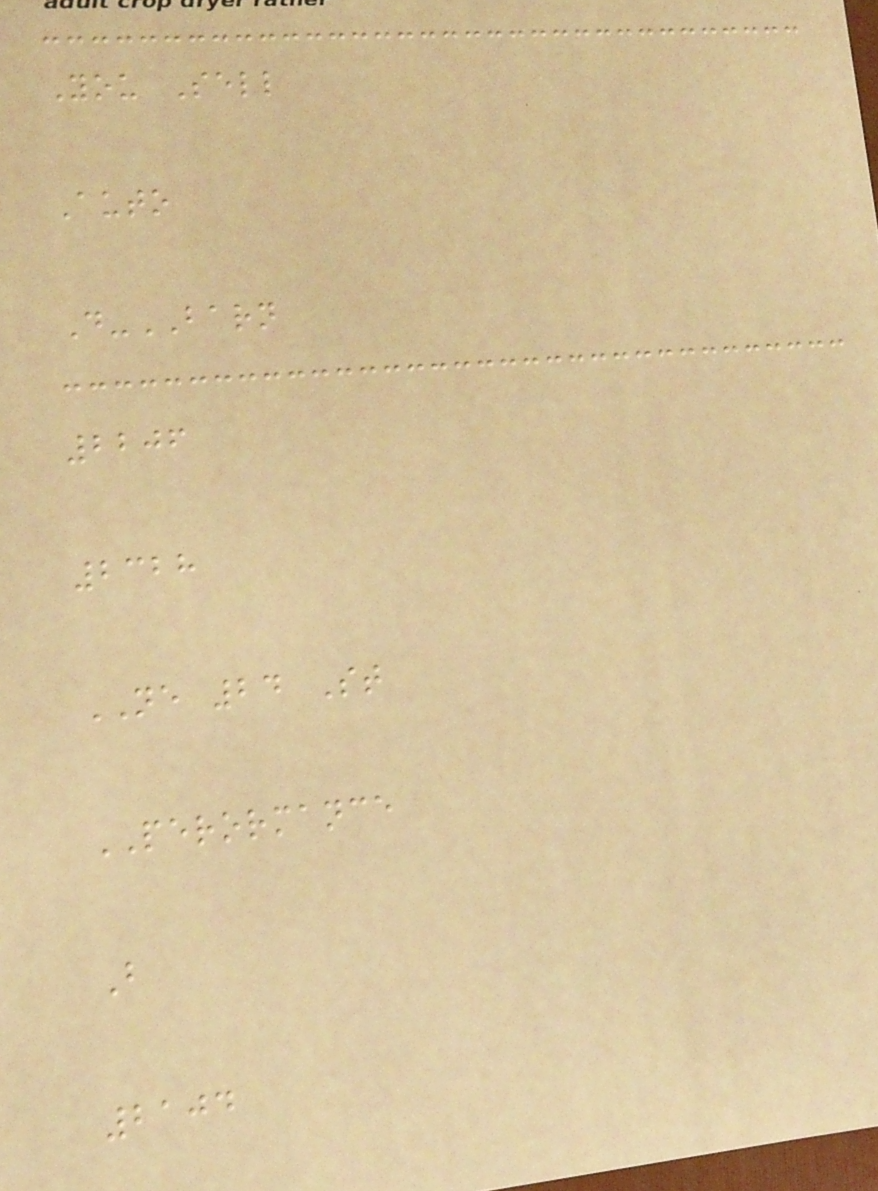You Sell
Auto
D-BARN
2206
2328
NE 24 St
PERORMANCE
B
2104
